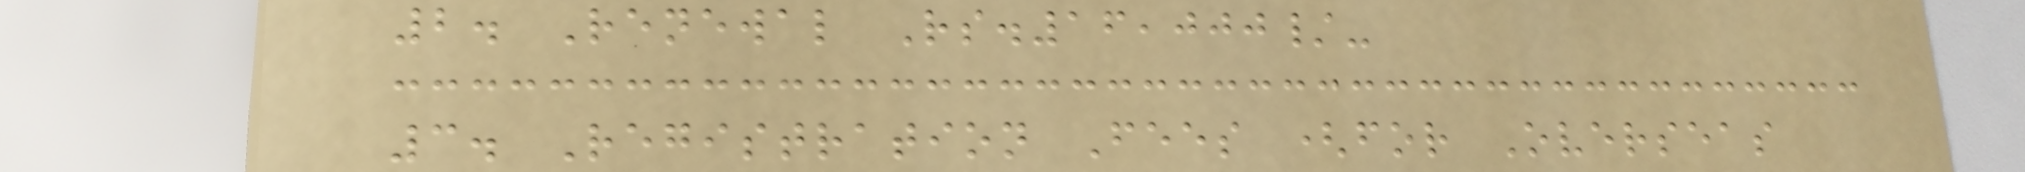2. Renewal Rs.16,000/-
3. Registration Fees (for Overseas
